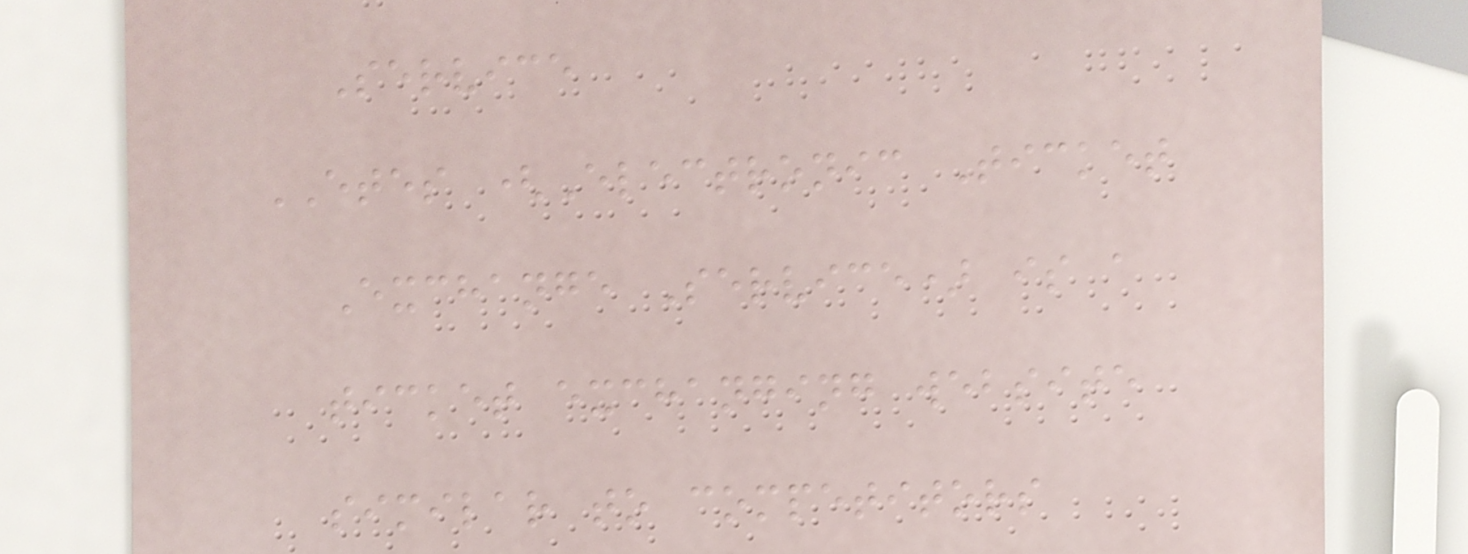Service
ETES (Electronic Ticket
Exchange Service) is a
ticket exchanging website
similar to competitors
